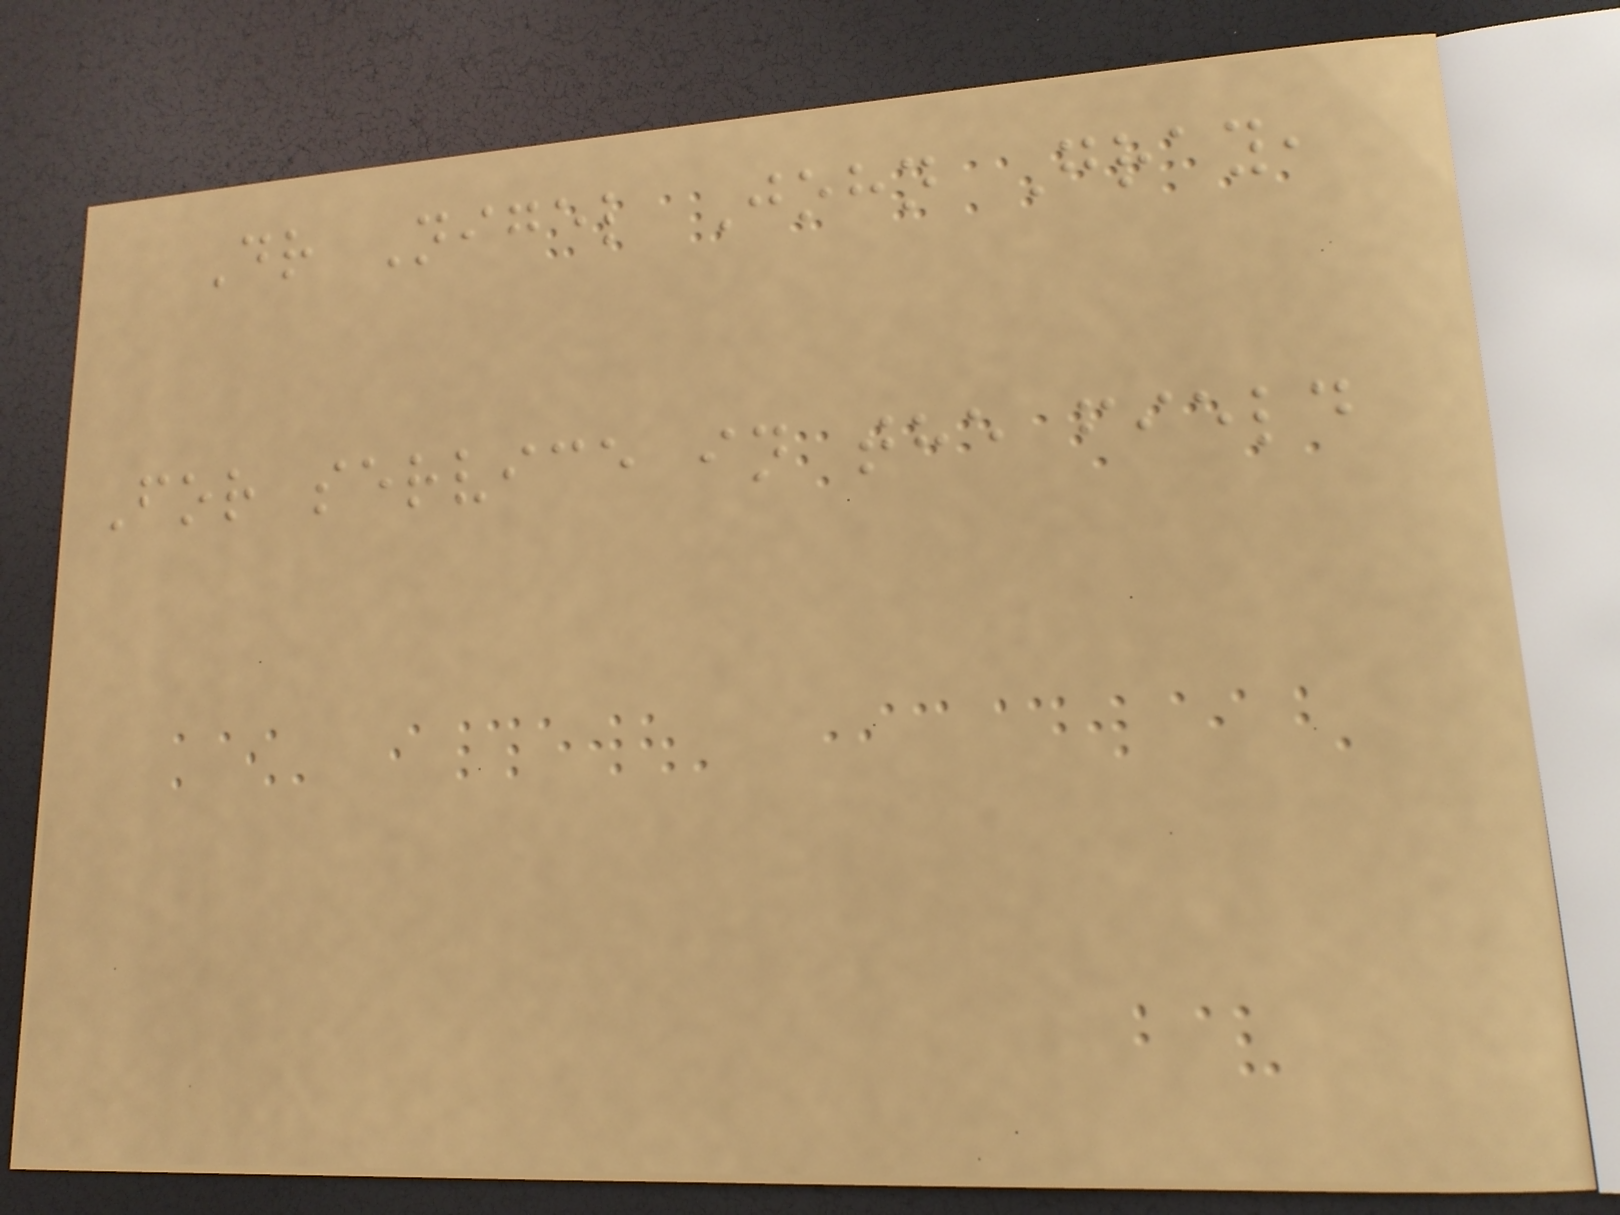Dr Nigel John Gray,
For service in the field
